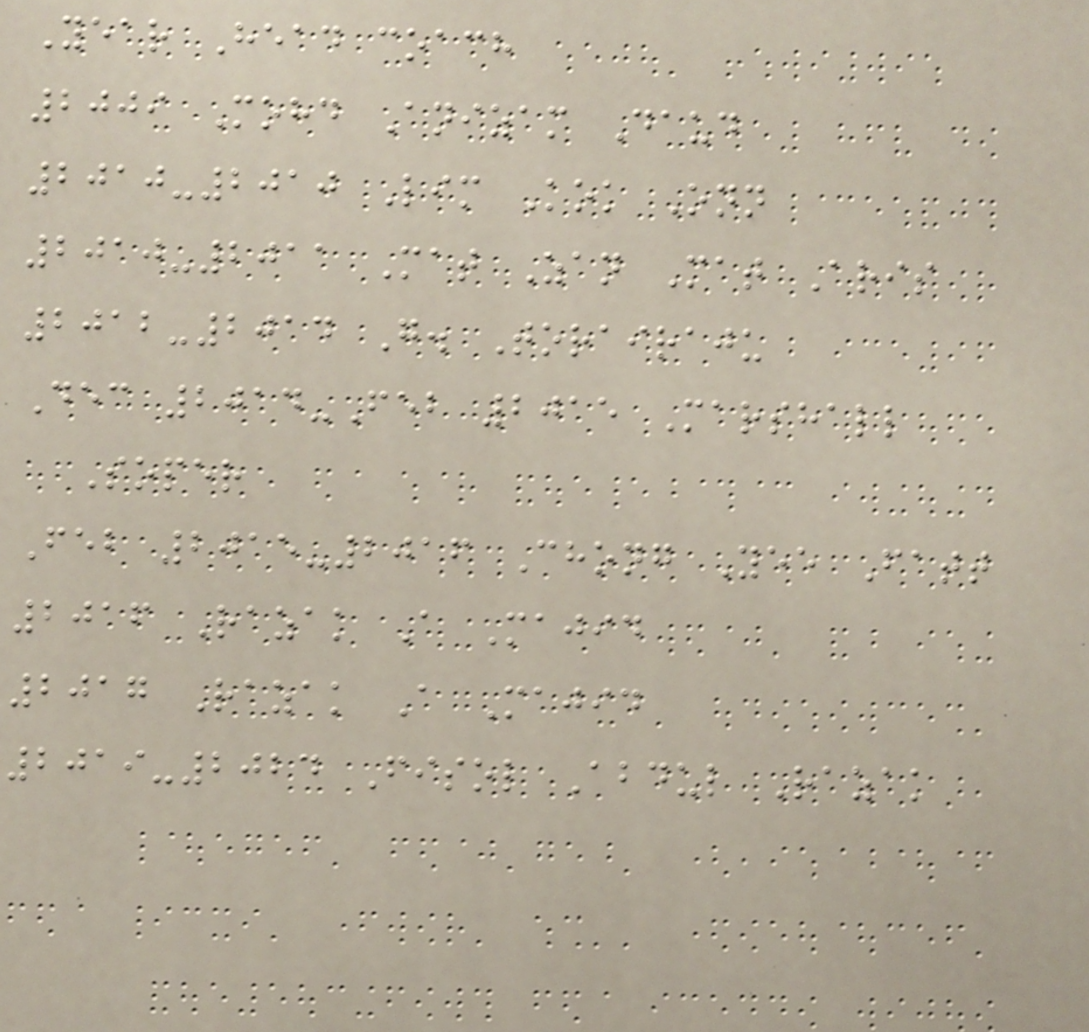Year Head coach
2009 Mohd Anizam Daud
2010-2010 Lim Kok Onn
2010-2011 Mat Zan Mat Aris
2012-2014 G. Torairaju
Dec 2014-Feb 2015 Marshall
Soper
Feb 2015-2016 Chong Yee Fatt
2016 Razak A Majid
2017 Razak A Majid
2019-2024 Fisol Abdul Razak
